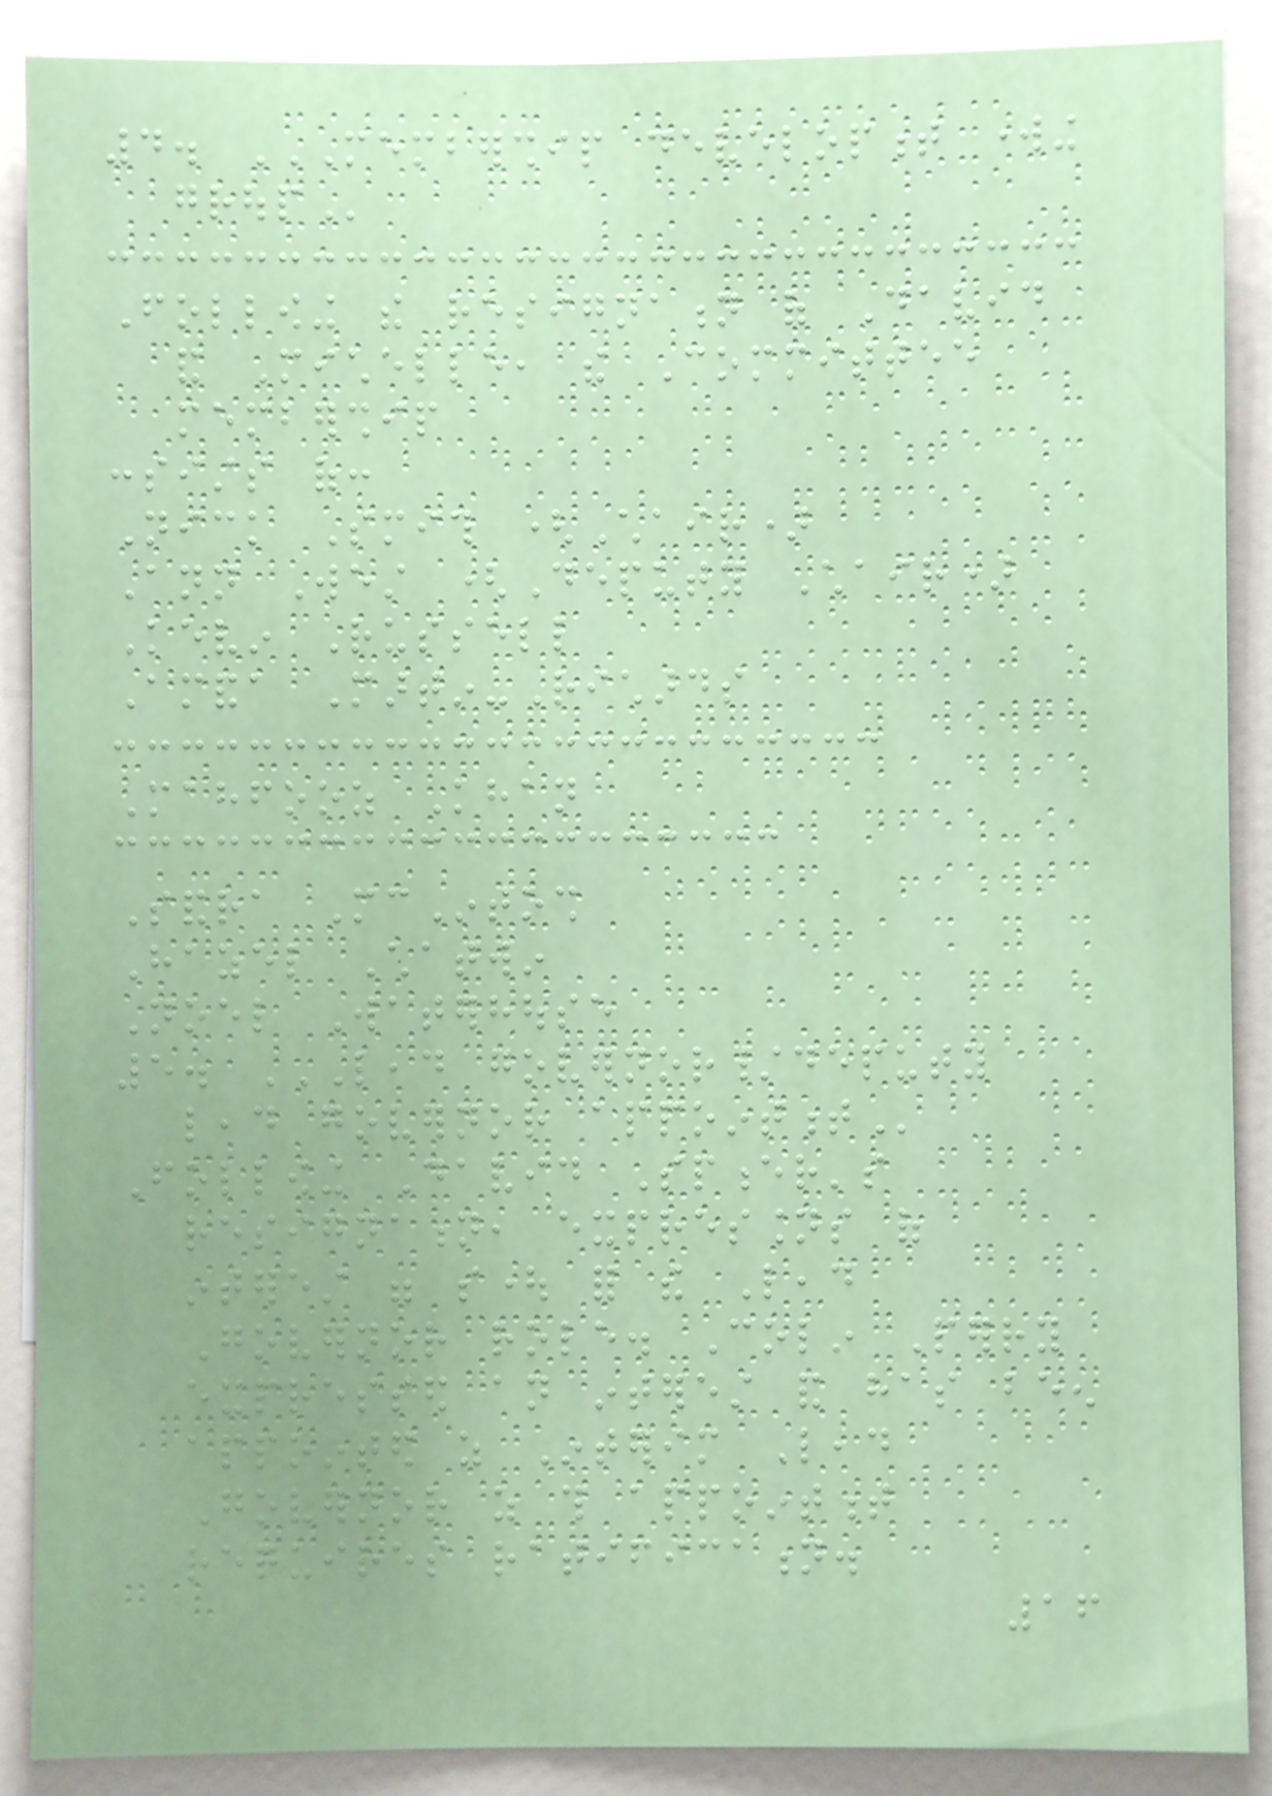4. MEMBERSHIP DEVELOPMENT WORKING
GROUP
Following the resignation of David
and Michelle, the Committee
membership
consists of:
Nick Smith (Chair)
Ann West (Deputy Chair)
Kevin Russell
Amanda Martin-Richards
Mahfooz Khan
Sandra McIntosh
Hazel Chatwin
Noel Waterhouse
5. LEAD GOVERNOR/DEPUTY
LEAD GOVERNOR APPOINTMENT
Following David Spencer's
resignation, expressions of
interest were sought for the Lead
Governor role. Colin Perry
expressed an interest and has been
appointed as Interim Lead
Governor as this appointment
requires ratification.
16
